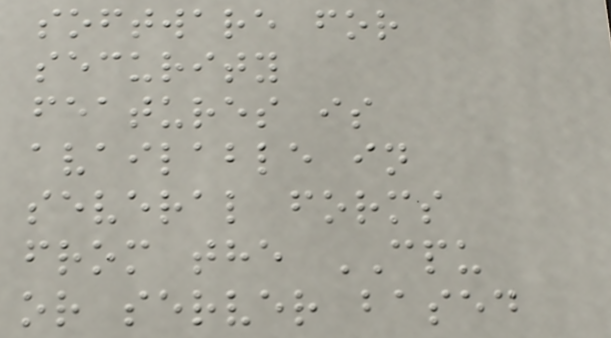software for
security
features is
available in
several forms
from the CPU
or server based
